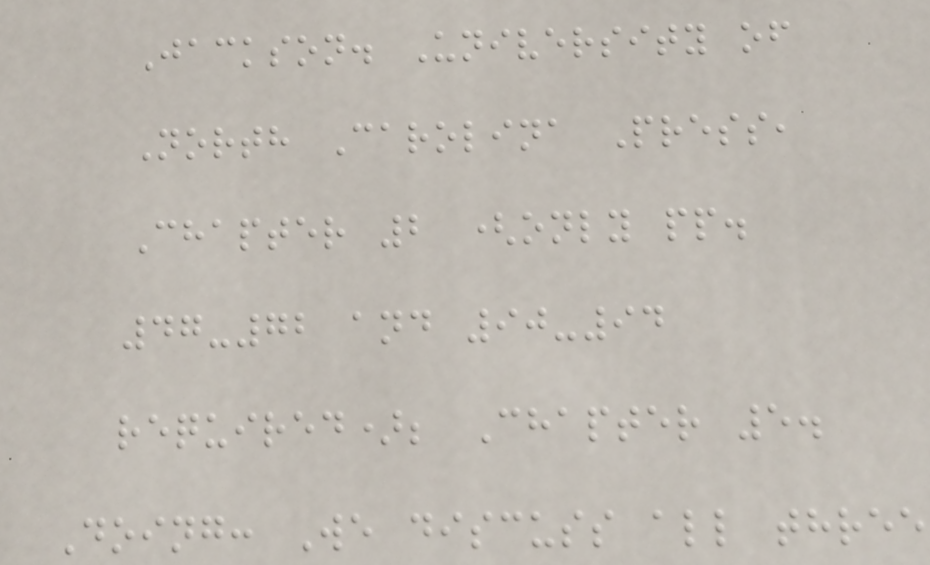Jackson. University of
North Carolina Press,
Chapter 2 (only pp.
47-72 and 90-94
required); Chapter 5.
Doing: We discuss all three
